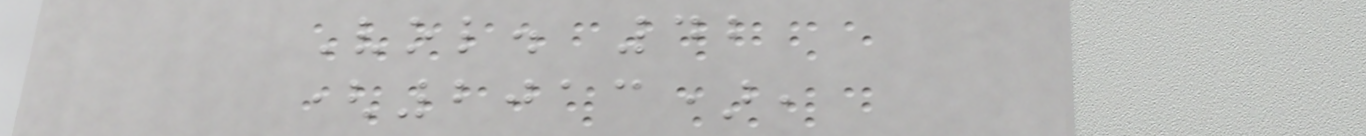Vol. 42
(2013),
